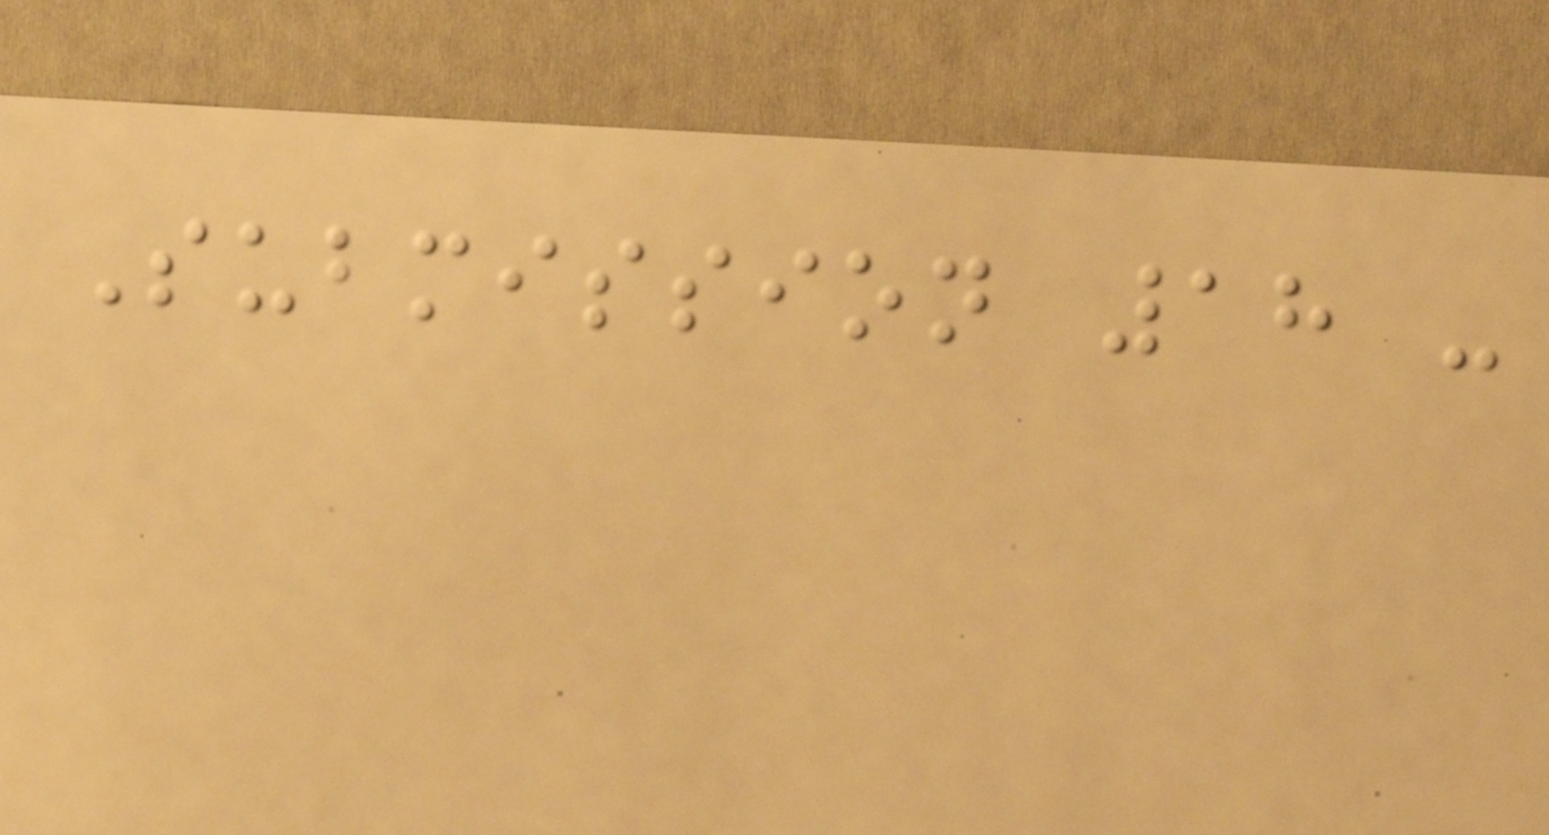Submission 18 -
